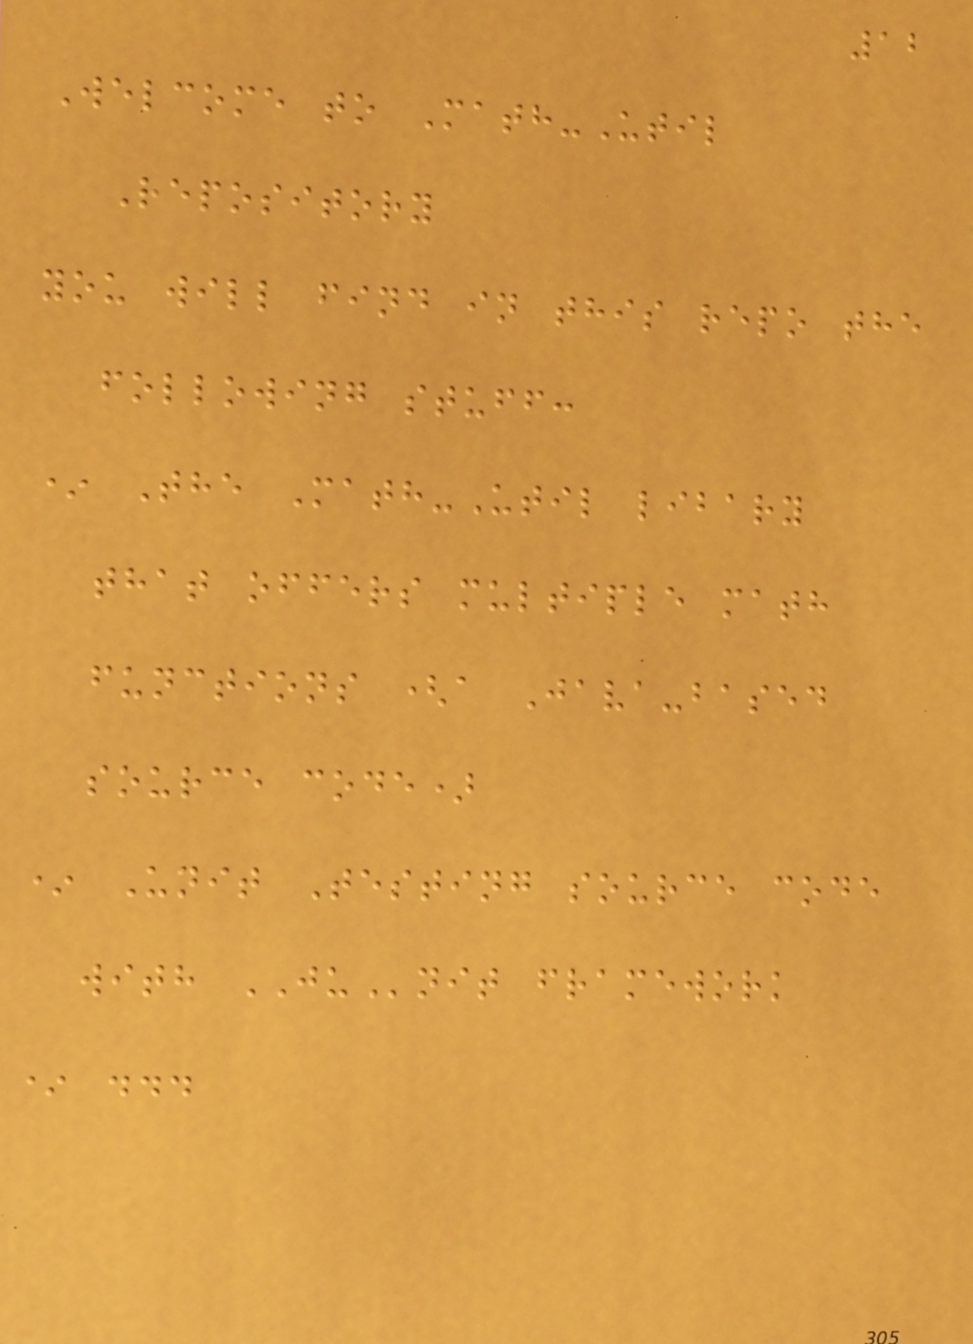12
Welcome to Math-Util
Repository
you will find in this repo the
following stuff:
* The Math-Util libary
that offers multiple math
functions (a Java-based
source code)
* Unit Testing source code
with JUnit framework
* ...
